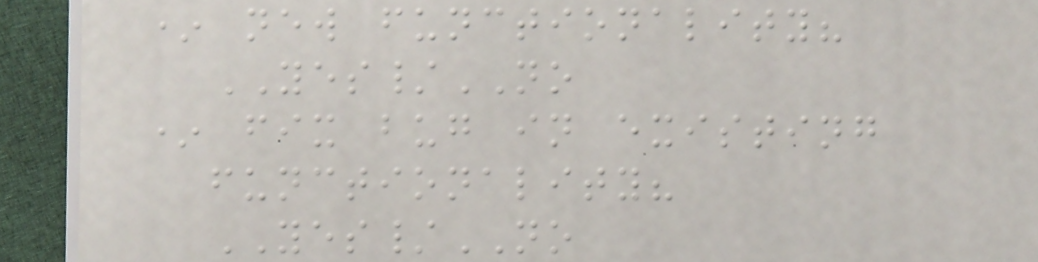* new functionality?
YES/NO
* fix bug in existing
functionality?
YES/NO
